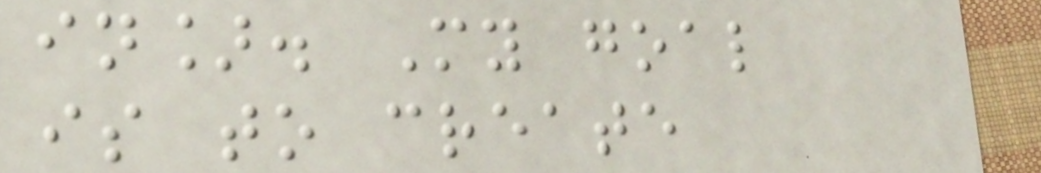in]. My goal
is to create
